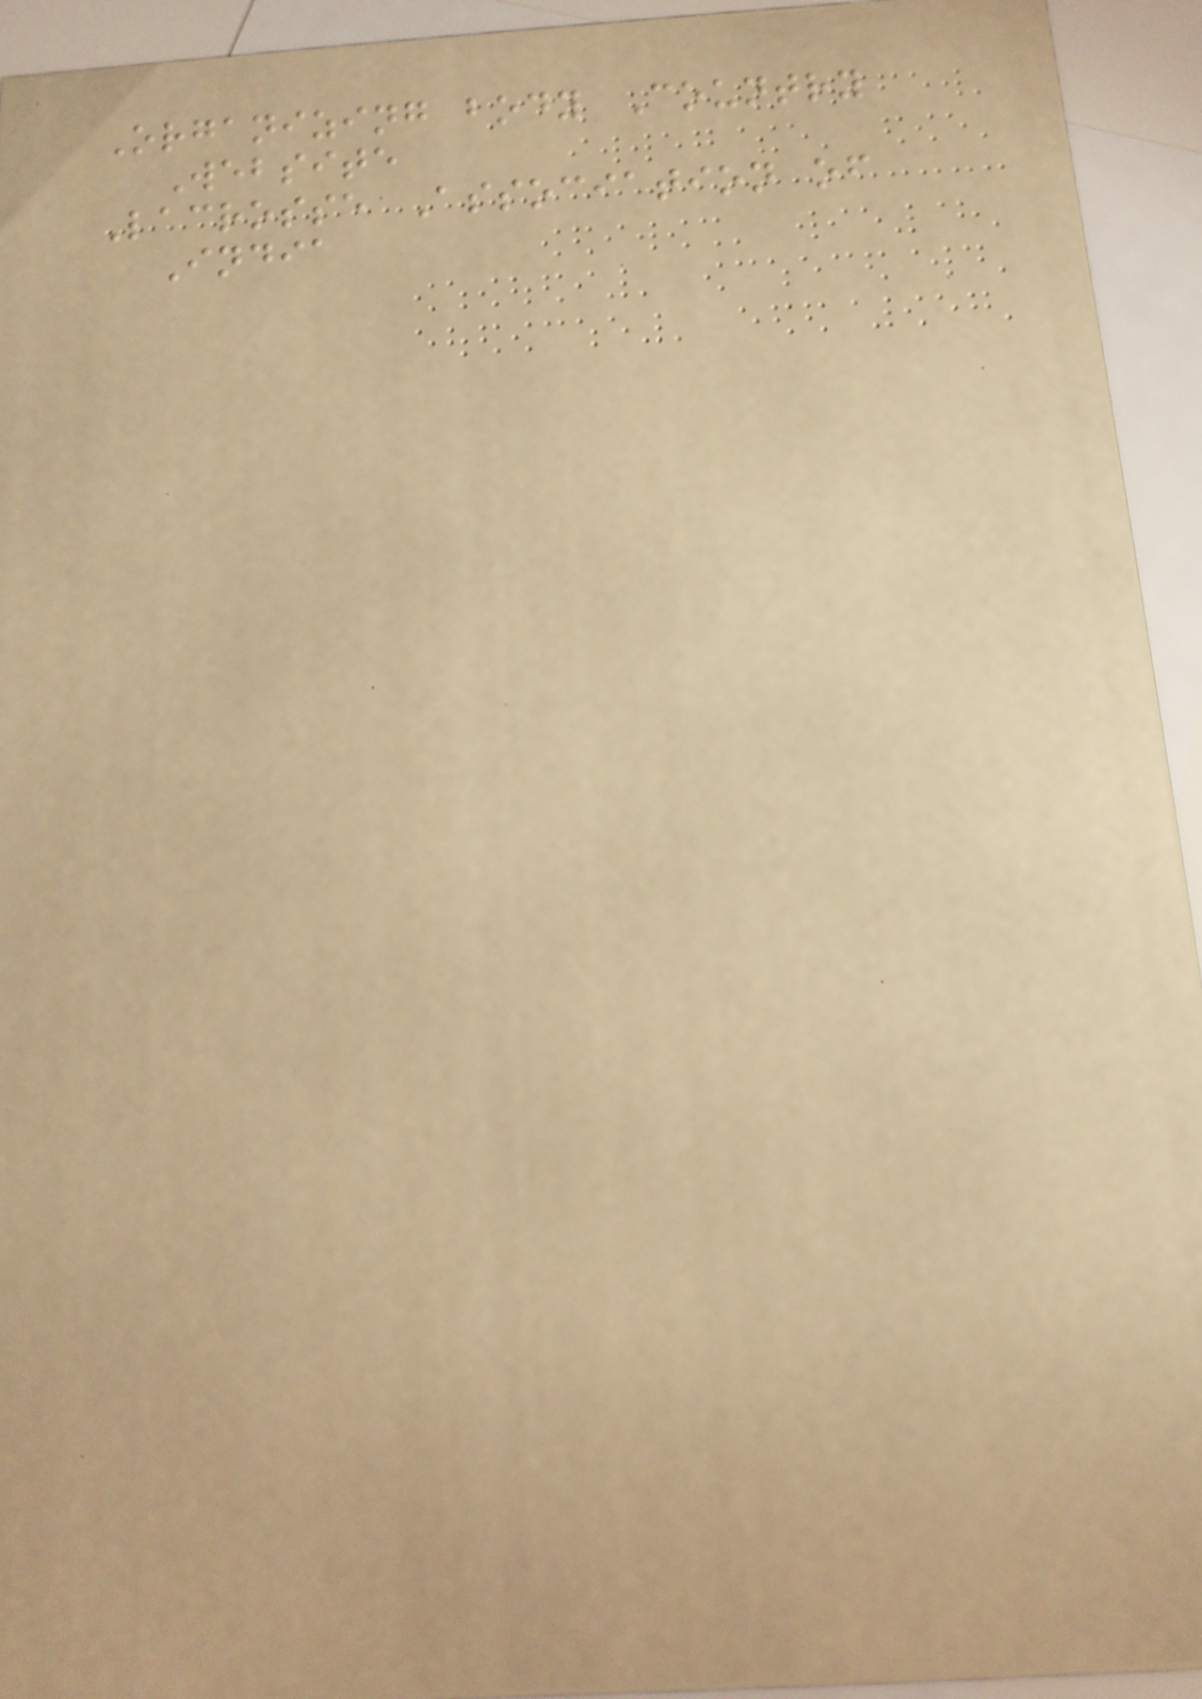Organizing body Country
Website
Lacrosse Association of
India
